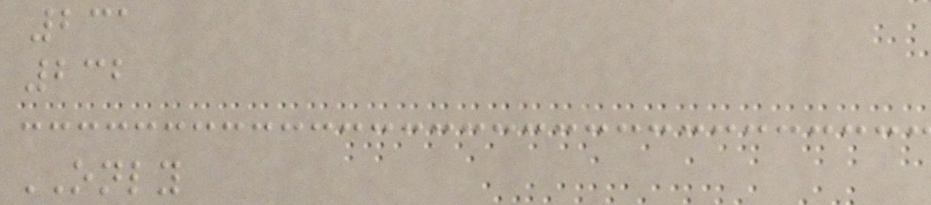231
232
ONLY
